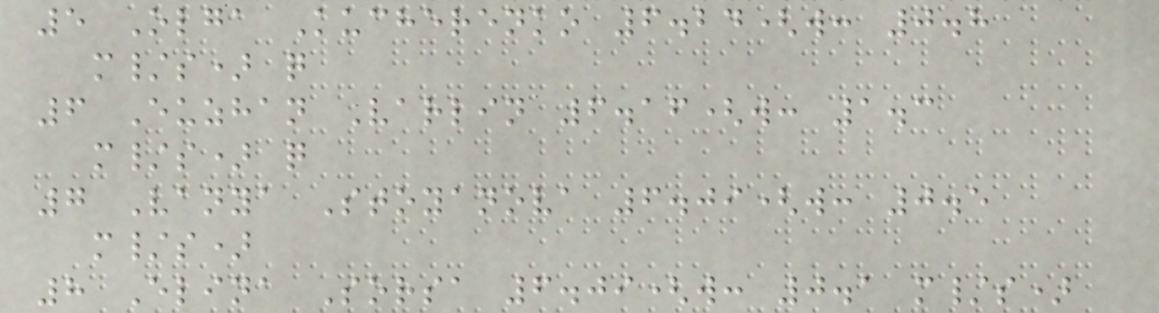5 Olga Kucherenko 6.24(w: 0.8
m/s) q
6 Euzhan Varlin 6.16(w: 1.3
m/s) q
7 Vanya Stoyanova 6.09(w: 0.5
m/s)
8 Elina Sorsa 6.09(w: 0.1 m/s)
